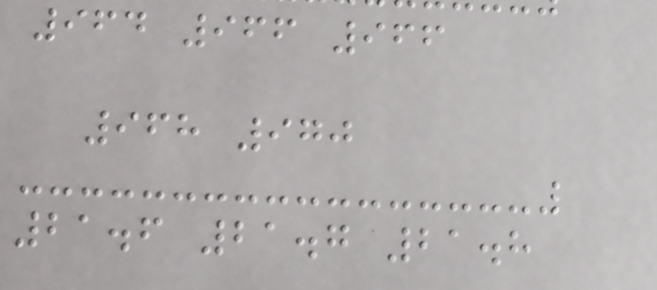964 966 966
968 970
21.6 21.7 21.8
